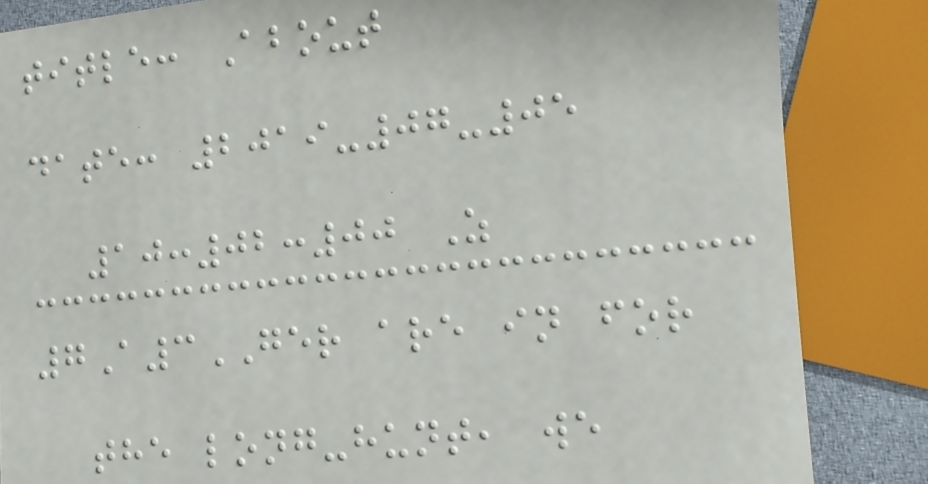title: About
date: 2019-07-05
10:02:00 Z
7A3GER are in for
the long-hunt, we
